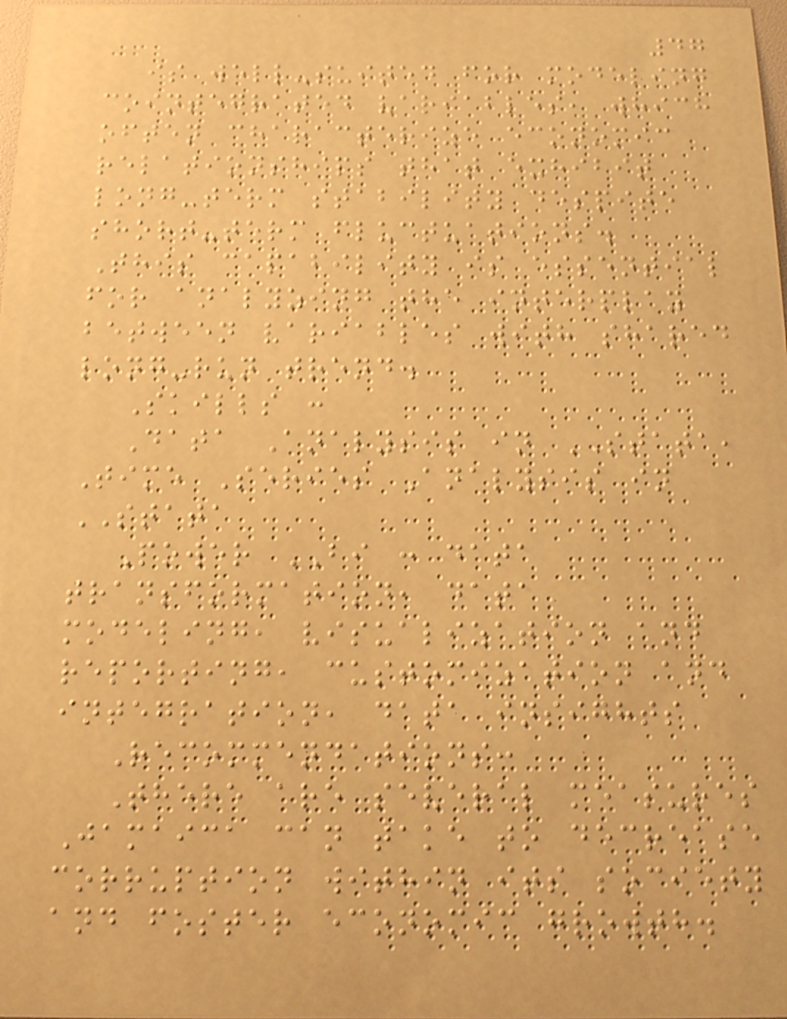47
is well-suited for modeling
cointegrated variables, which
often characterize economic
relationships that exhibit
long-term stability despite
short-term fluctuations.
This capability is essential
for analyzing the interplay
between variables with shared
long-run trend.
Skills :
Data Analysis in STATA,
Time Series Analysis in
STATA
Power BI : data
transformation, data
modeling, visualization and
reporting, customization and
integration, data insights
Recommendations:
There are several measures
Jamaica can take to decrease
corruption within its society
and foster economic growth.
